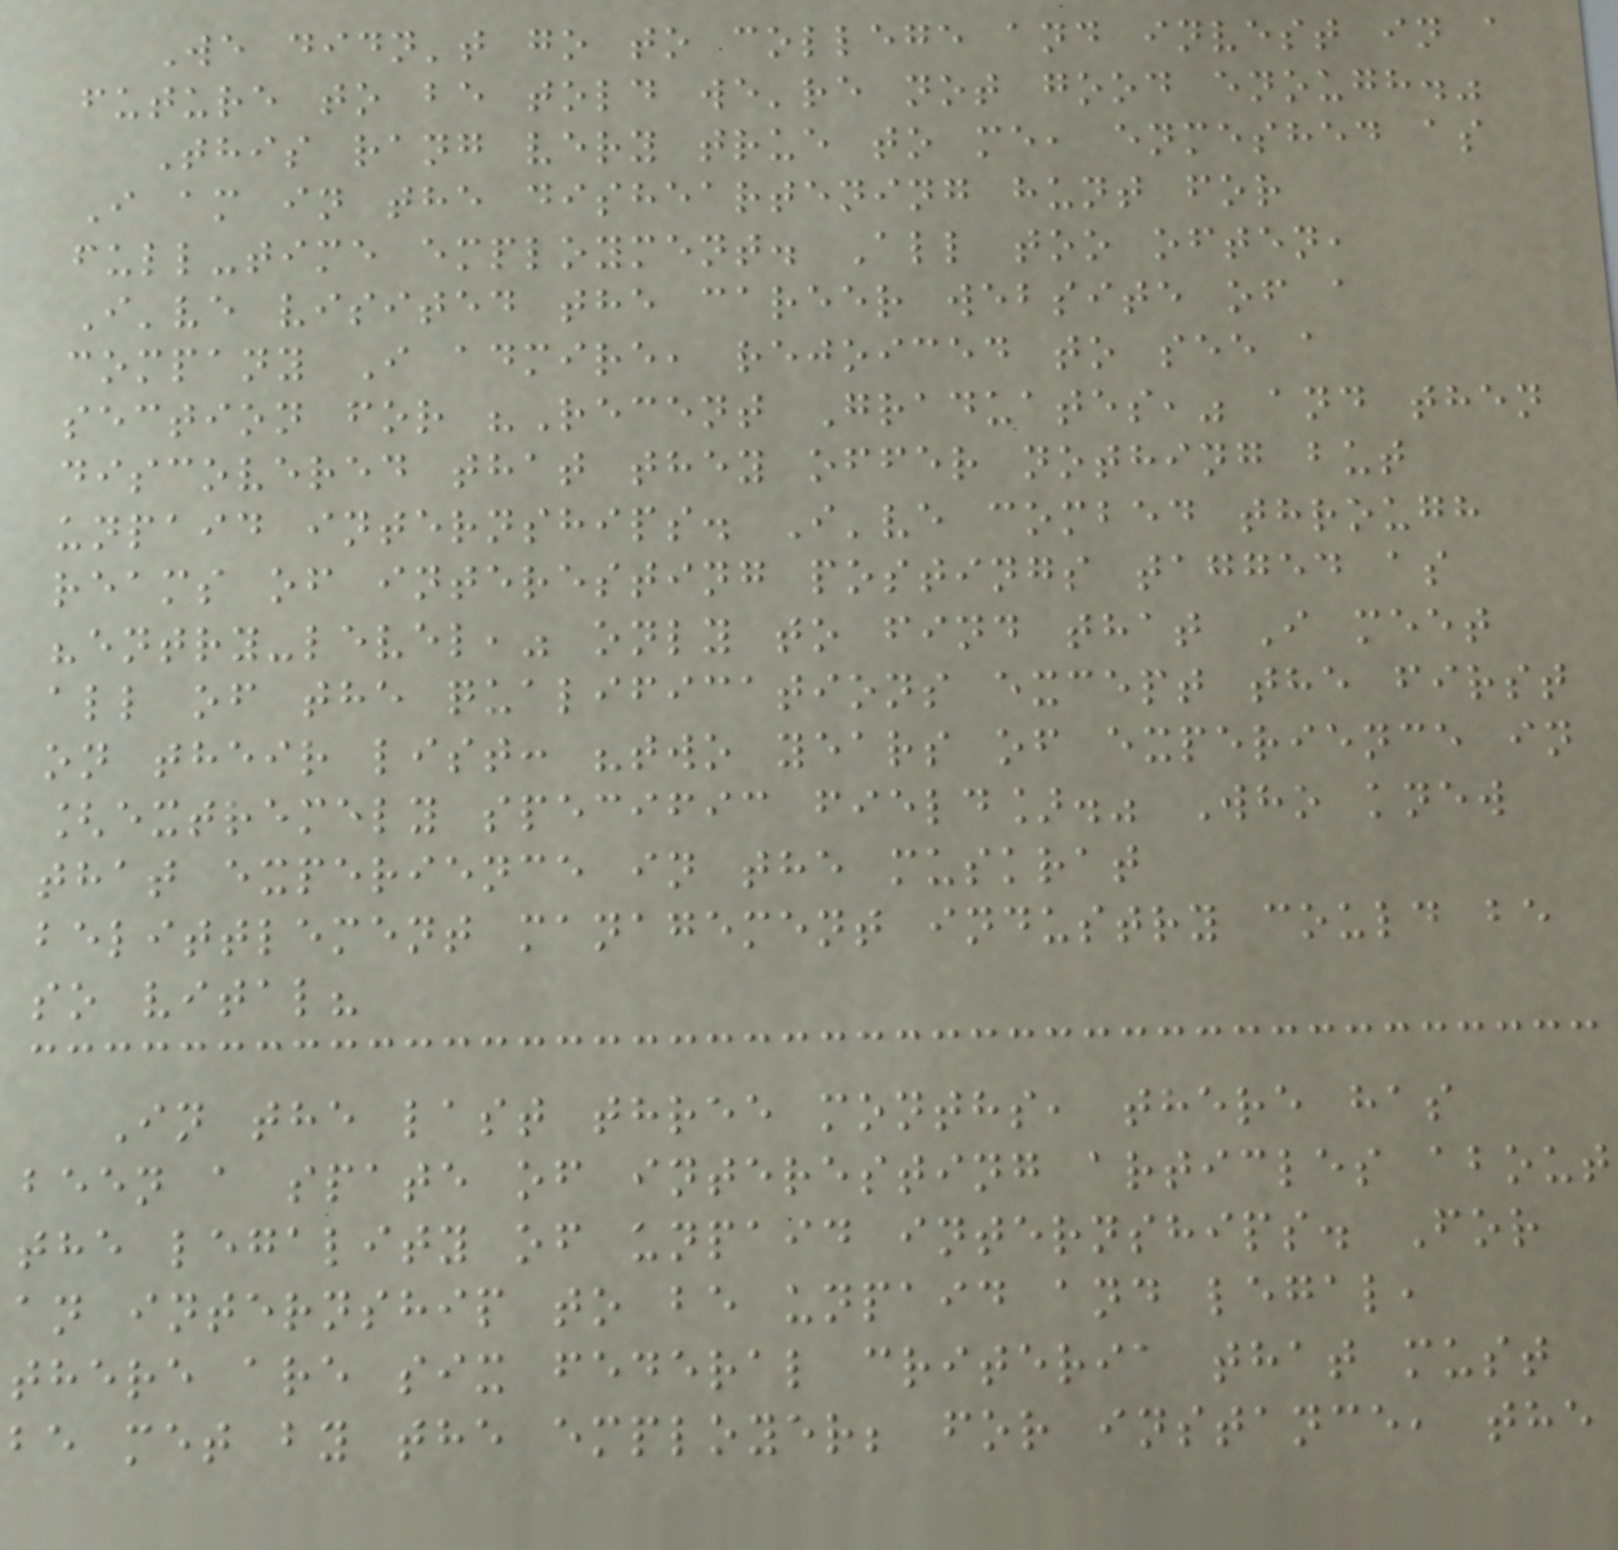We didn't go to college and invest in a
future to be told we're not good enough."
This rang very true to me, enmeshed as
I am in the disheartening hunt for
full-time employment. All too often,
I've visited the career website of a
company I admire, rejoiced to see a
section for "Recent Graduates," and then
discovered that they offer nothing but
unpaid internships. I've combed through
reams of interesting postings tagged as
"entry-level," only to find that I meet
all of the qualifications except the first
on their list: "two years of experience in
[extremely specific field]." Who knew
that experience in the muskrat
belittlement management industry could be
so vital?
In the last three months, there has
been a spate of interesting articles about
the legality of unpaid internships. For
an internship to be unpaid and legal,
there are six federal criteria that must
be met by the employer; for instance, the
